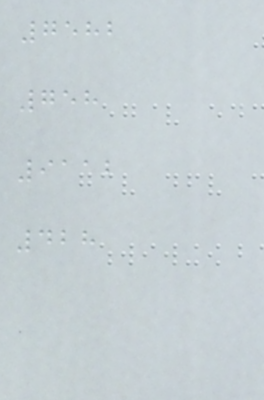7582
758
9112
428
